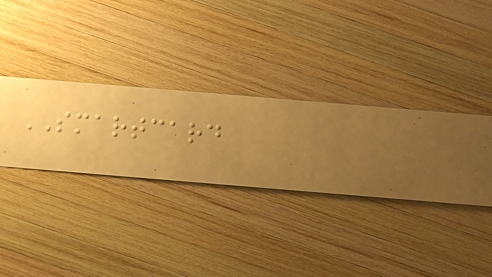SMARTCARD
